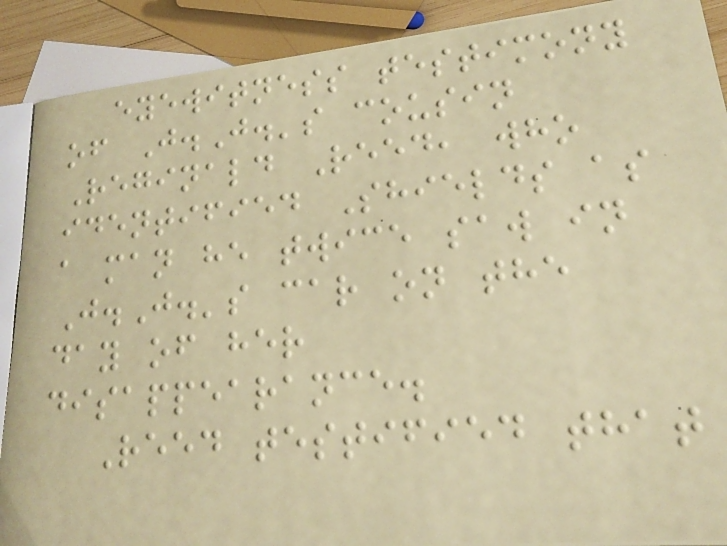eyewitness testimony
of J.J.'s cousin
Reginald Reed, who
identified Shields as
a man he twice saw in
J.J.'s car on the
day of her
disappearance.
Reed testified that
